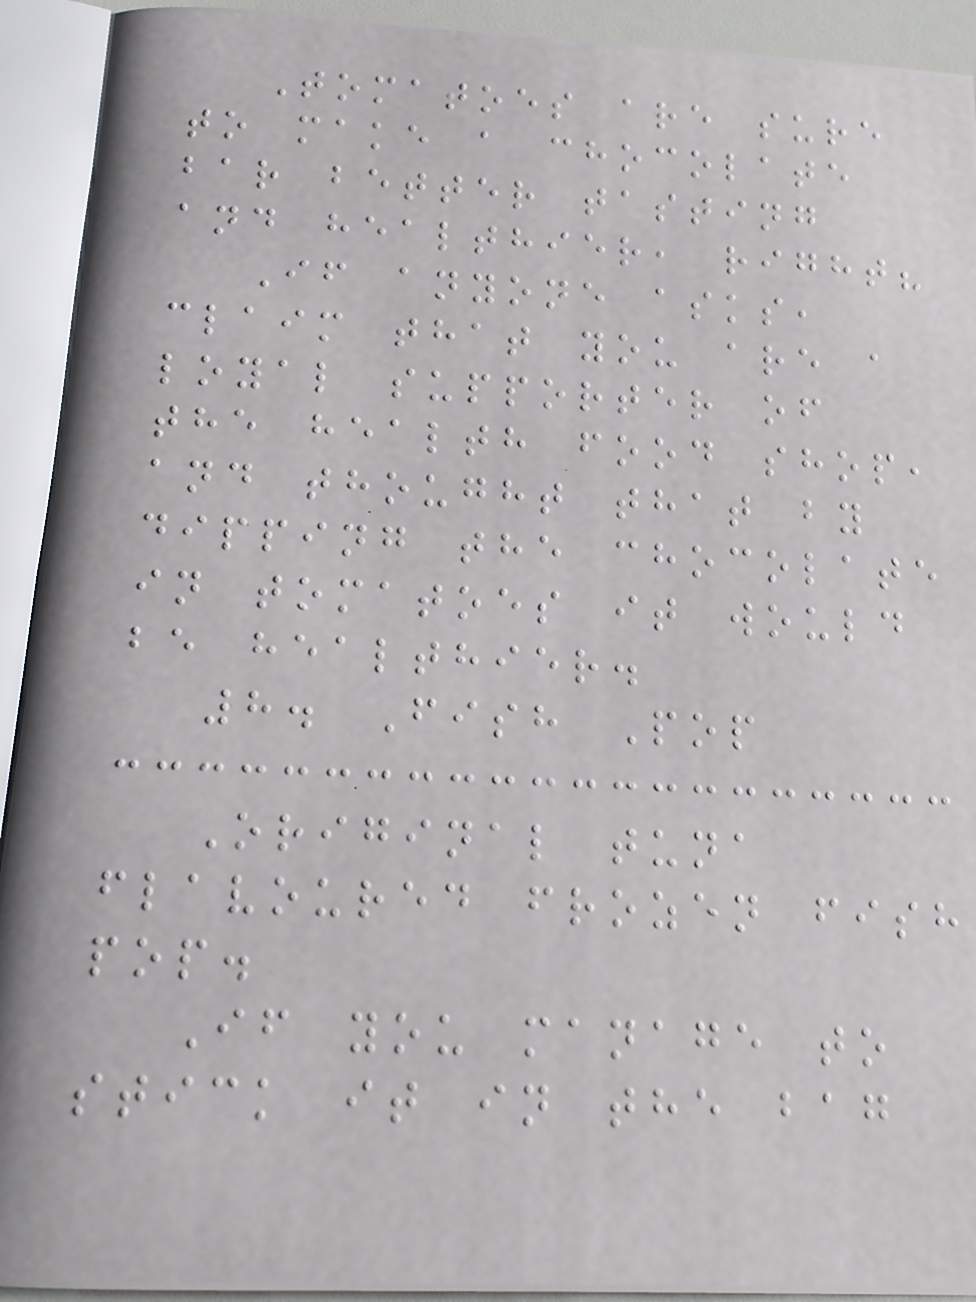Tomatoes are sure
to make a chocolate
bar better tasting
and healthier, right?
If anyone asks,
claim that you are a
loyal supporter of
the health food shop,
and thought that by
dipping the chocolate
in tomatoes it would
be healthier.
8. Fish Pop
Original tuna
flavoured frozen fish
pop.
If you manage to
stick it in the bag
